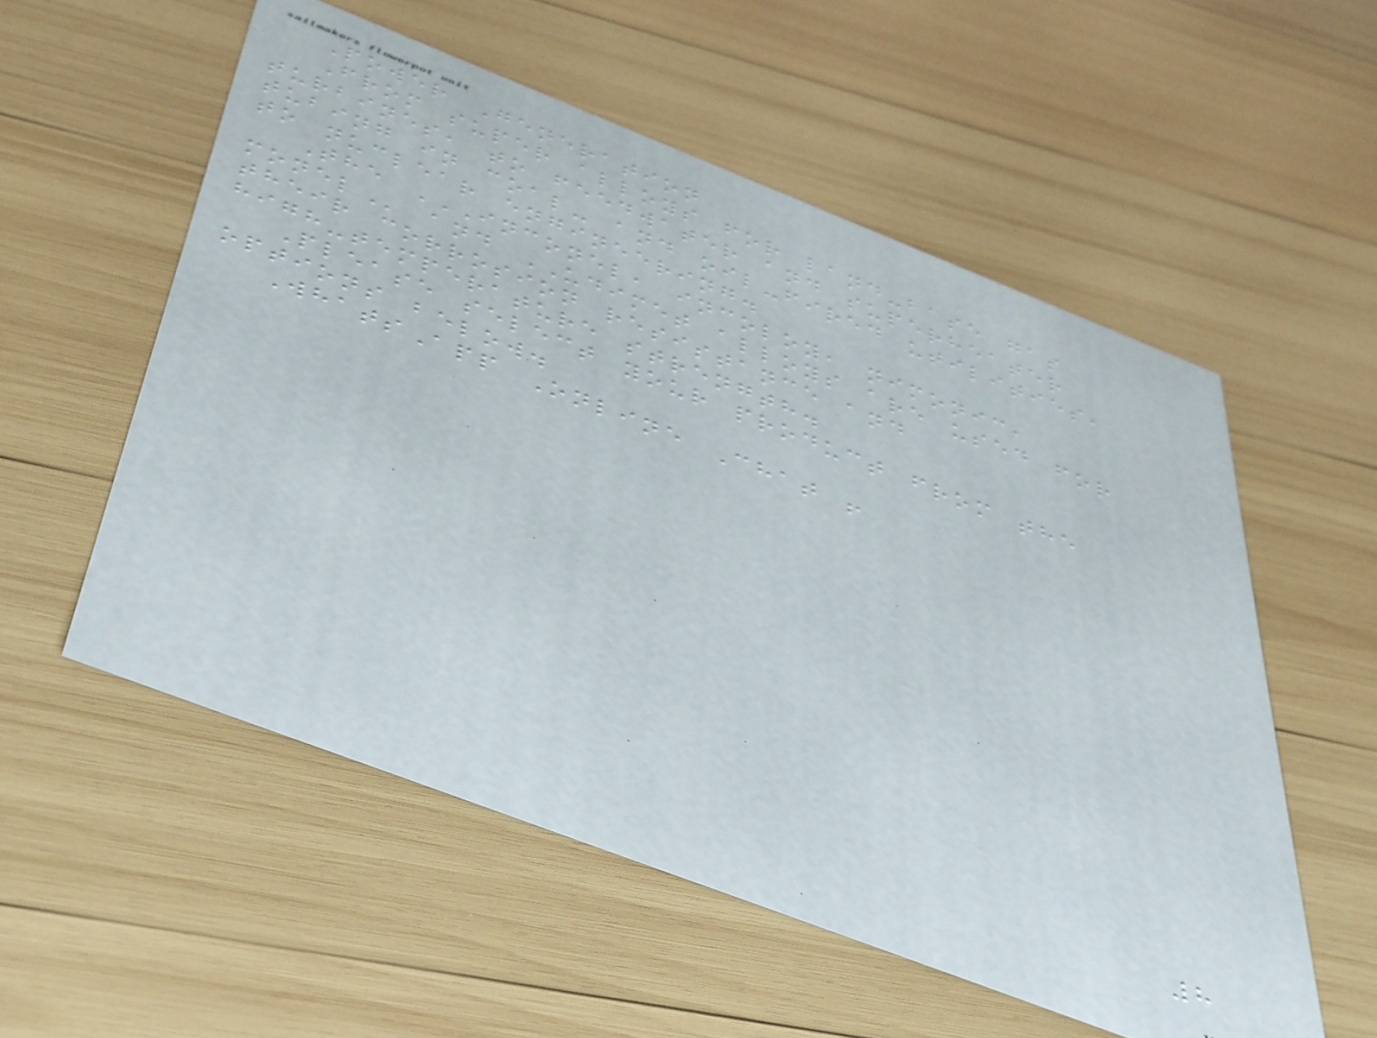Power Generation
From super alloys for land-base gas
turbines, to feedwater and superheater
tubing in coal- and oil-fired utilities,
to nuclear engineering.
The INCONEL, INCOLOY, NIMONIC,
MONEL and UDIMET alloys are used for
their corrosion resistance and
high-temperature strength.
Please select your product from the
options below.
WhatsApp Online Chat !
8
